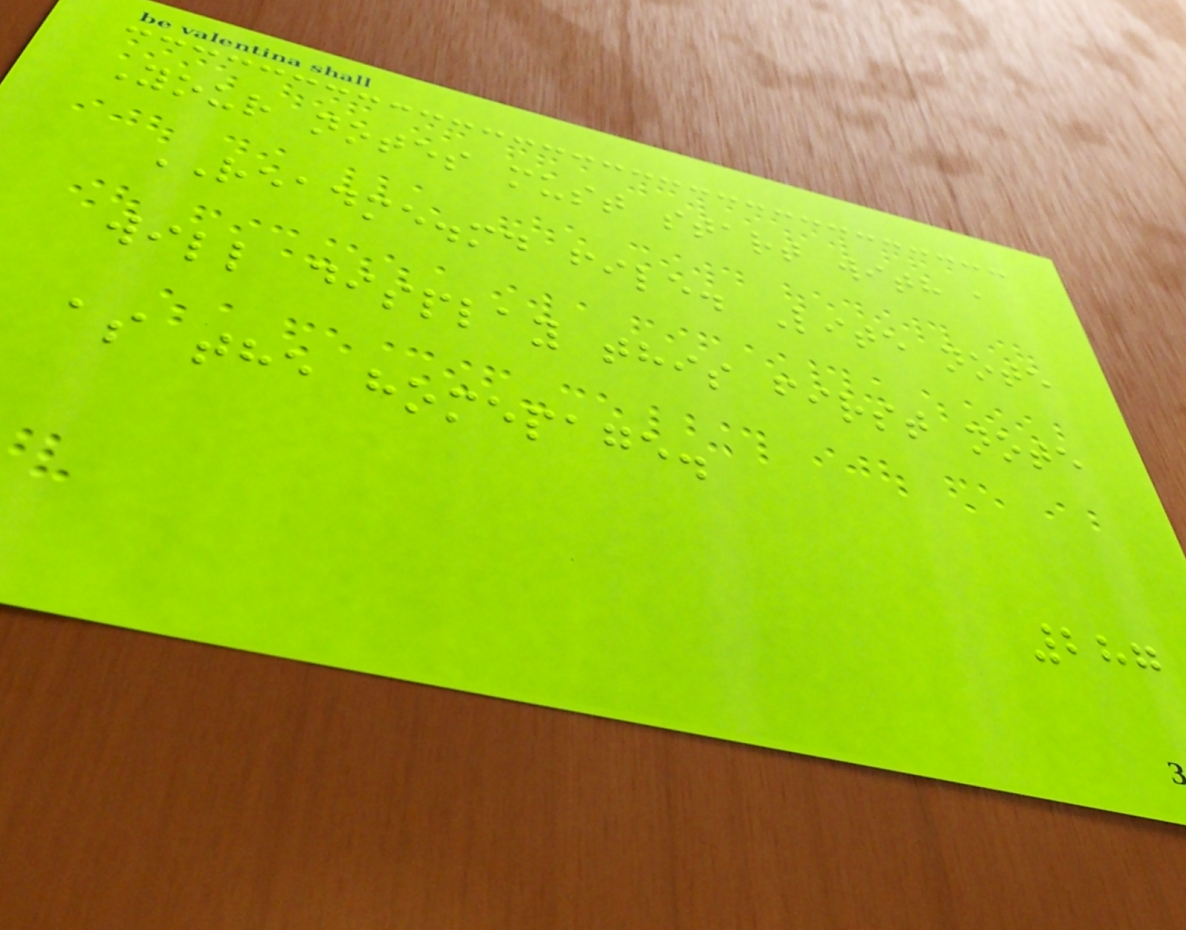Your notes must start with a
README.md file. Lite note
will display this first note
as the homepage.
287
